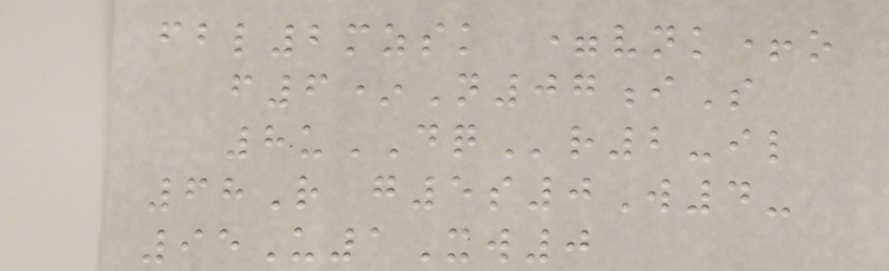fbl2mzsk =vnk+o
f6*N07iS
8uDQr2-il
68R g5s0W4-
95U1Xw0
